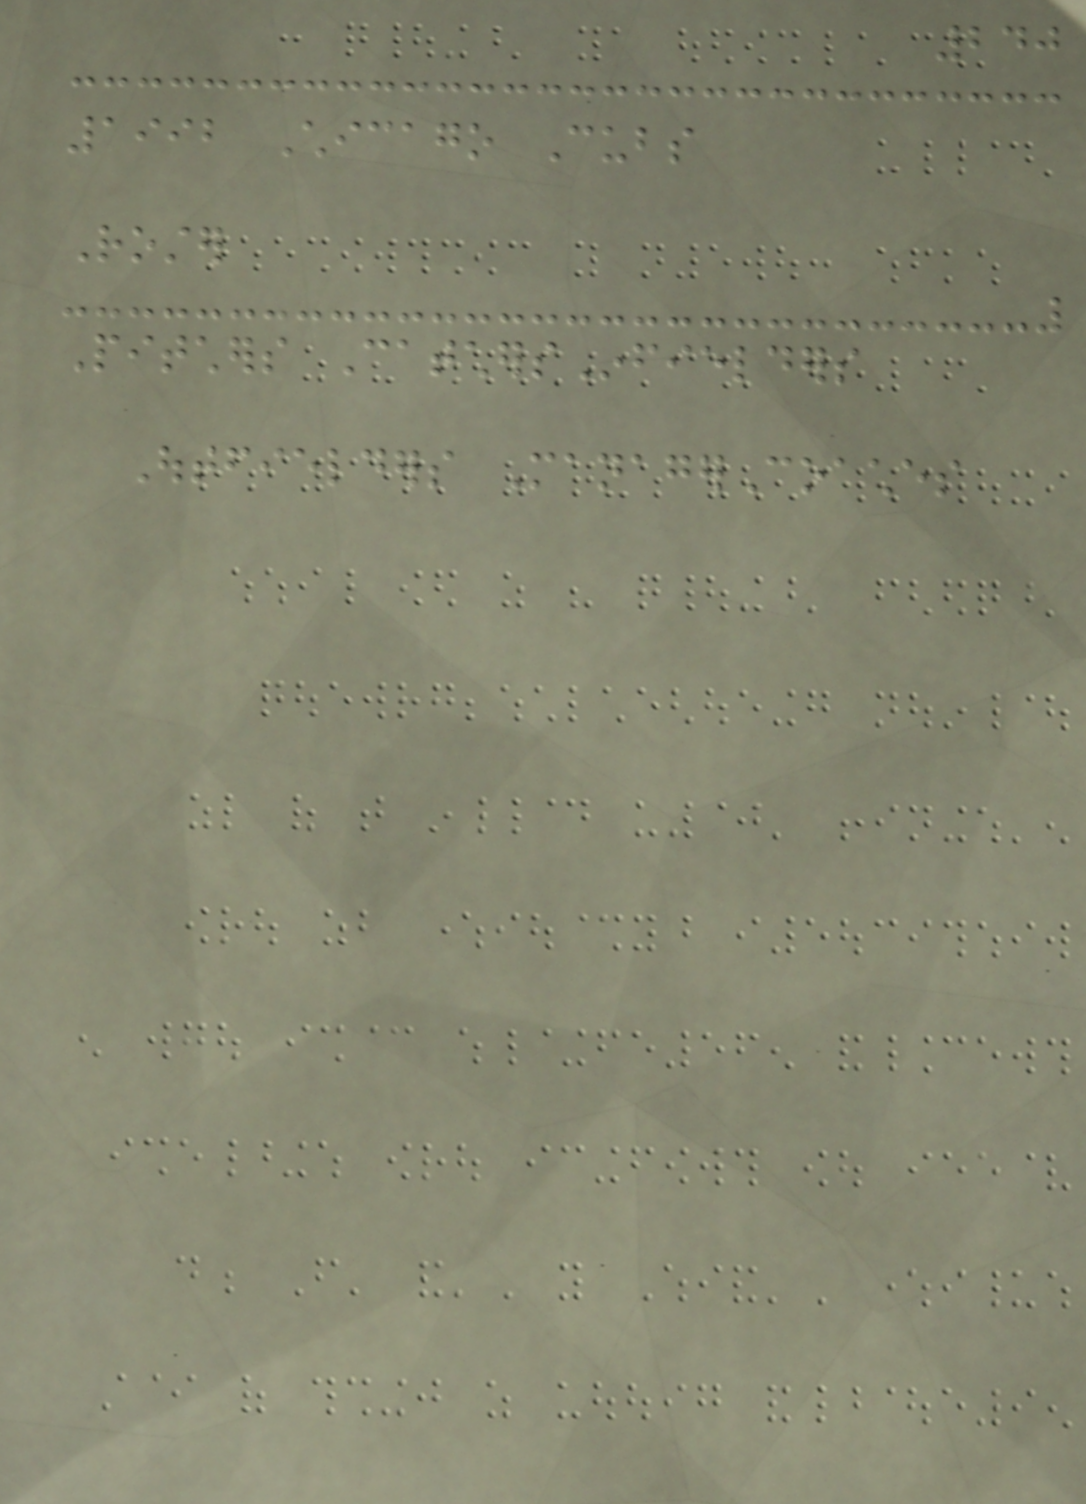240
1992 Chicago Cubs
Roster
Pitchers CatchersInfielders
Outfielders ManagerCoaches
